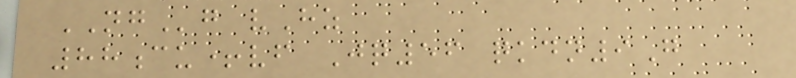NGg vHz
88cu+vf Jq56 qkdn9G
